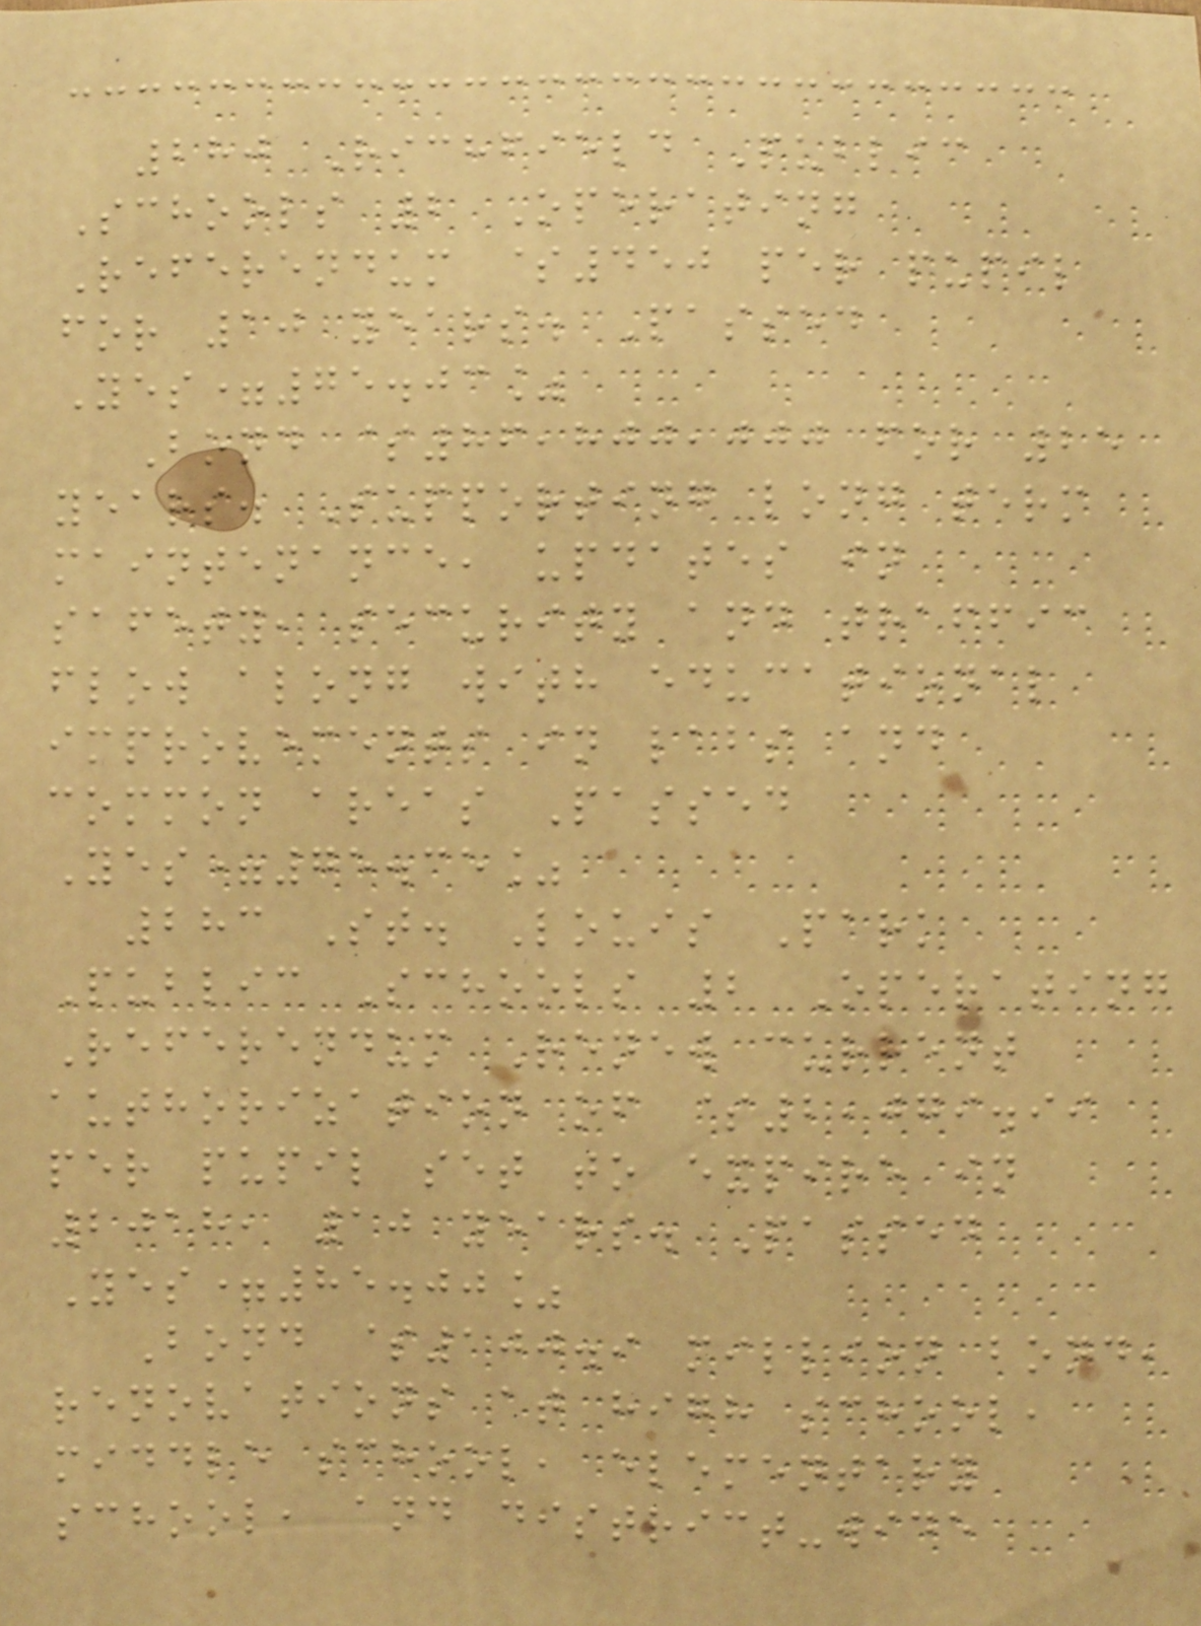280 Richfield Public
Schools 2 Operating
Referendum $450 per pupil
for 10 years. Passed
Yes=75.03%
Bond $86,800,000 for 25
years. Supporting long term
maintenance, updates in
safety, security and traffic
flow along with educational
improvements in labs and
common areas Passed
Yes=75.35%
283 St. Louis Park
Public Schools 2 Operating
Referendum Renew current
authorization of $2,079.99
per pupil set to expire in
2018, 10 years. Passed
Yes=85.00%
Bond $100.9 million bond,
renovations at high school,
middle school, elementary
school, and district-wide
